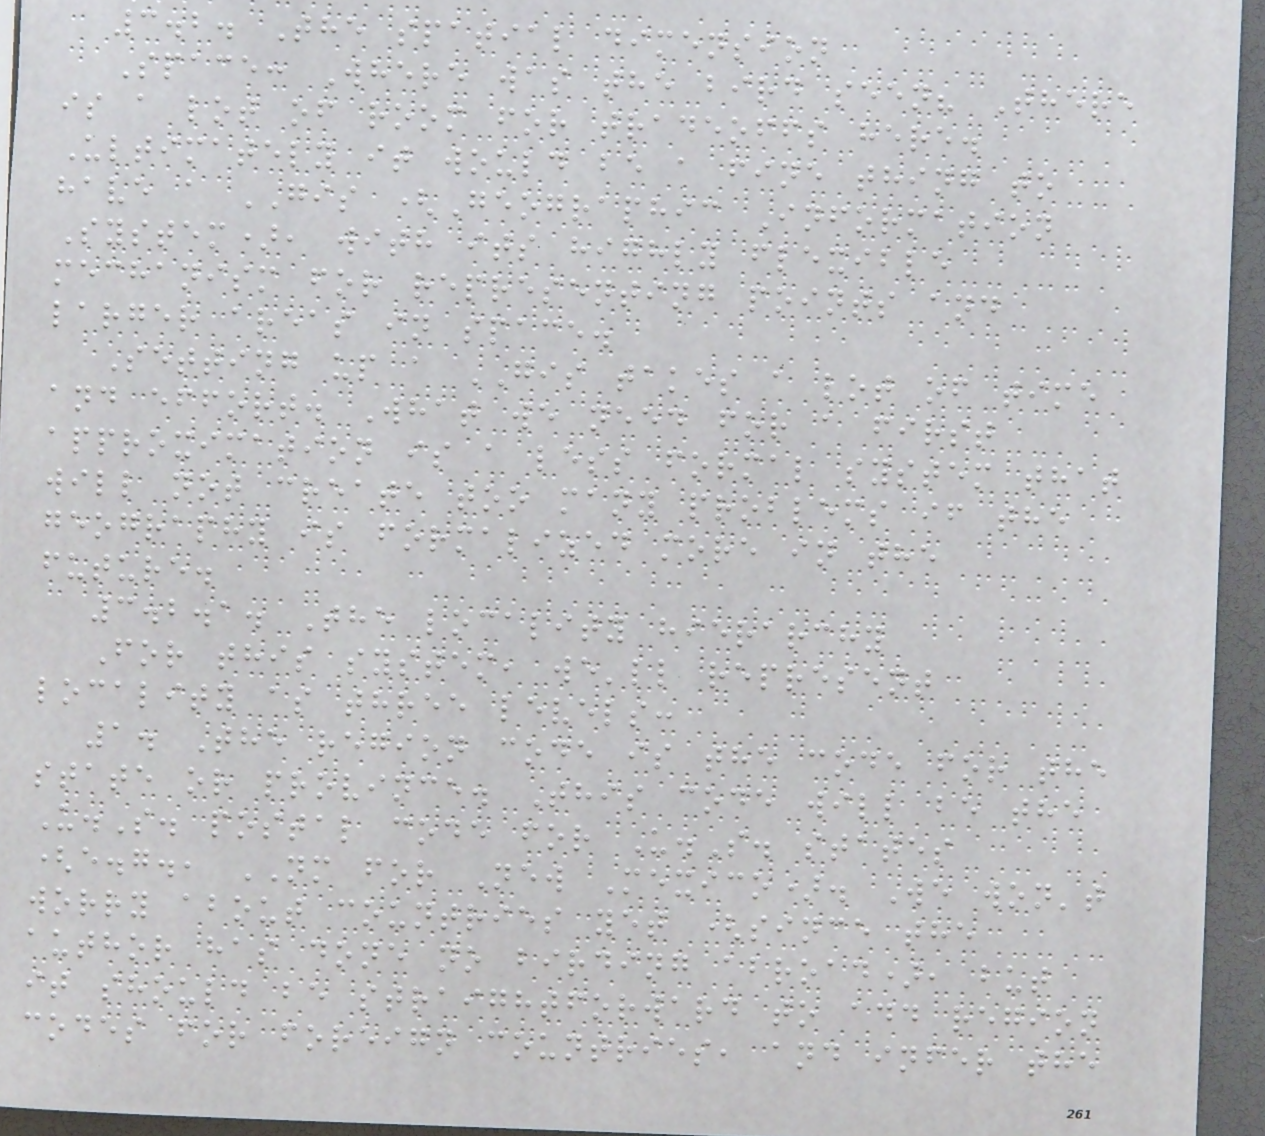3.2. The spatial dimension
Space: Where was the bird seen? There
is a lot of room for tradeoffs here.
Ultimately it would be a fine thing to
have a GIS (Geographic Information
System), with its highly flexible
mechanism for representing points and
larger areas in space.
Setting up a GIS takes a lot of time
and effort. What we need for a first
approximation is a less formal system that
will not create too many problems if the
geography is formalized more in the
future.
3.2.1. The locality hierarchy
For this system, we'll represent
locality as three levels:
1. The region code is the code for the
state or province. This code will be the
U.S. postal code for U.S. states
(e.g., NM for New Mexico). We won't
worry about countries yet (since the
author has done no birding abroad), but
it should be straightforward to add region
codes for foreign countries, and infer the
